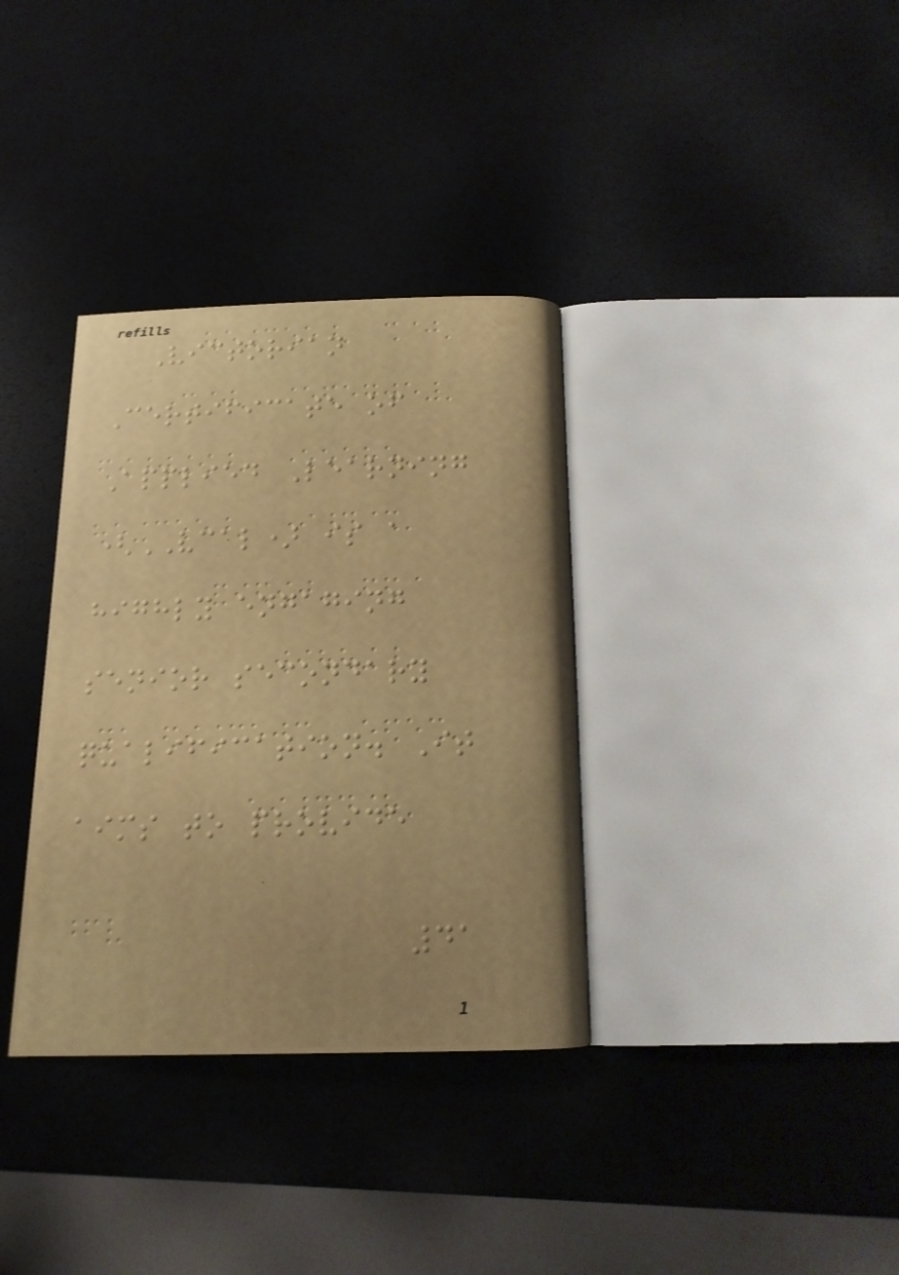Victorian
Certificate of
Applied Learning
(VCAL) is a
highly engaging
senior secondary
qualification. It
aims to provide
41
